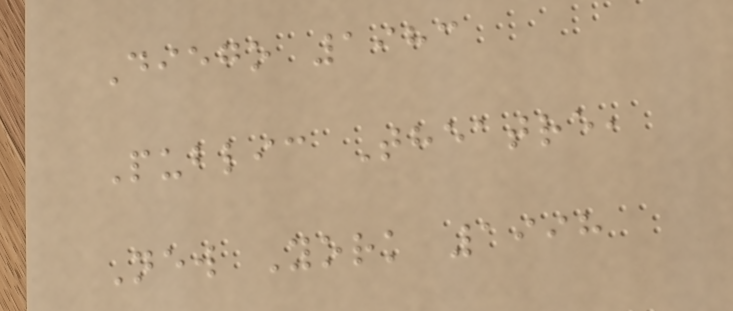Diego 1983
Public Theatre,
New York 1998
